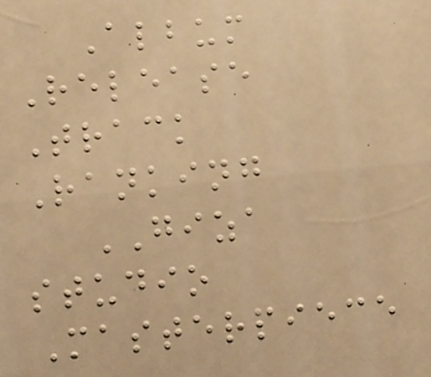Album
Release
Track
Ranking
GIZA
studio
Masterpiece
